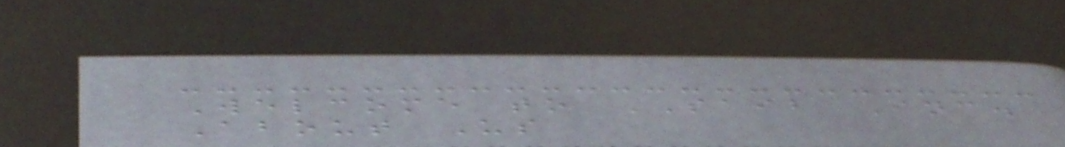Welcome to SAIB Inc.
About Us
